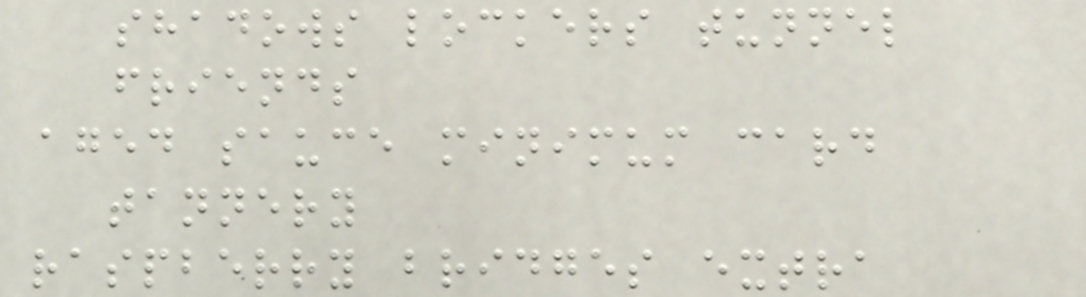shadows lockers tunnel
friends
aged sauce minimum card
tannery
raspberry bridges extra
